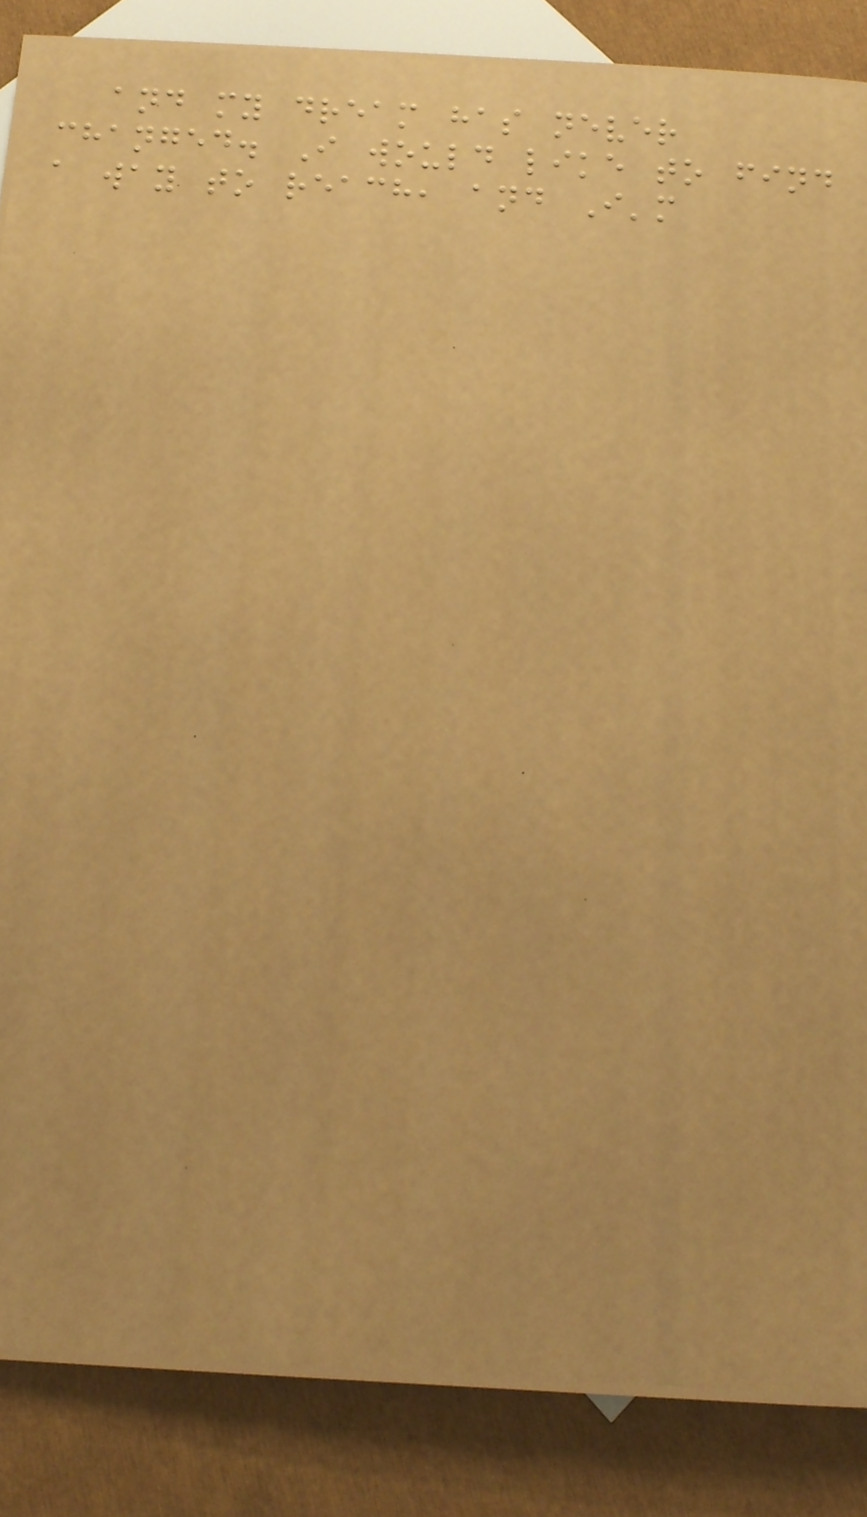and my dream has never
changed. I would like to find
a way to reach, and I'm
